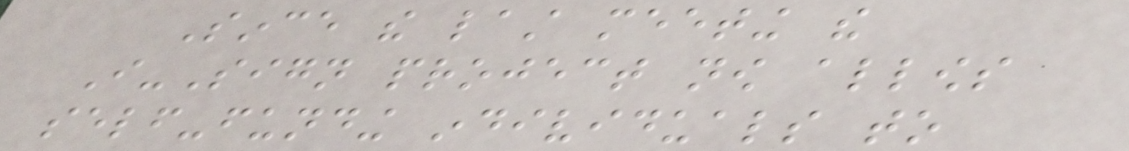Since the last meeting the
I-Sign project now allows
self-funding individuals to
